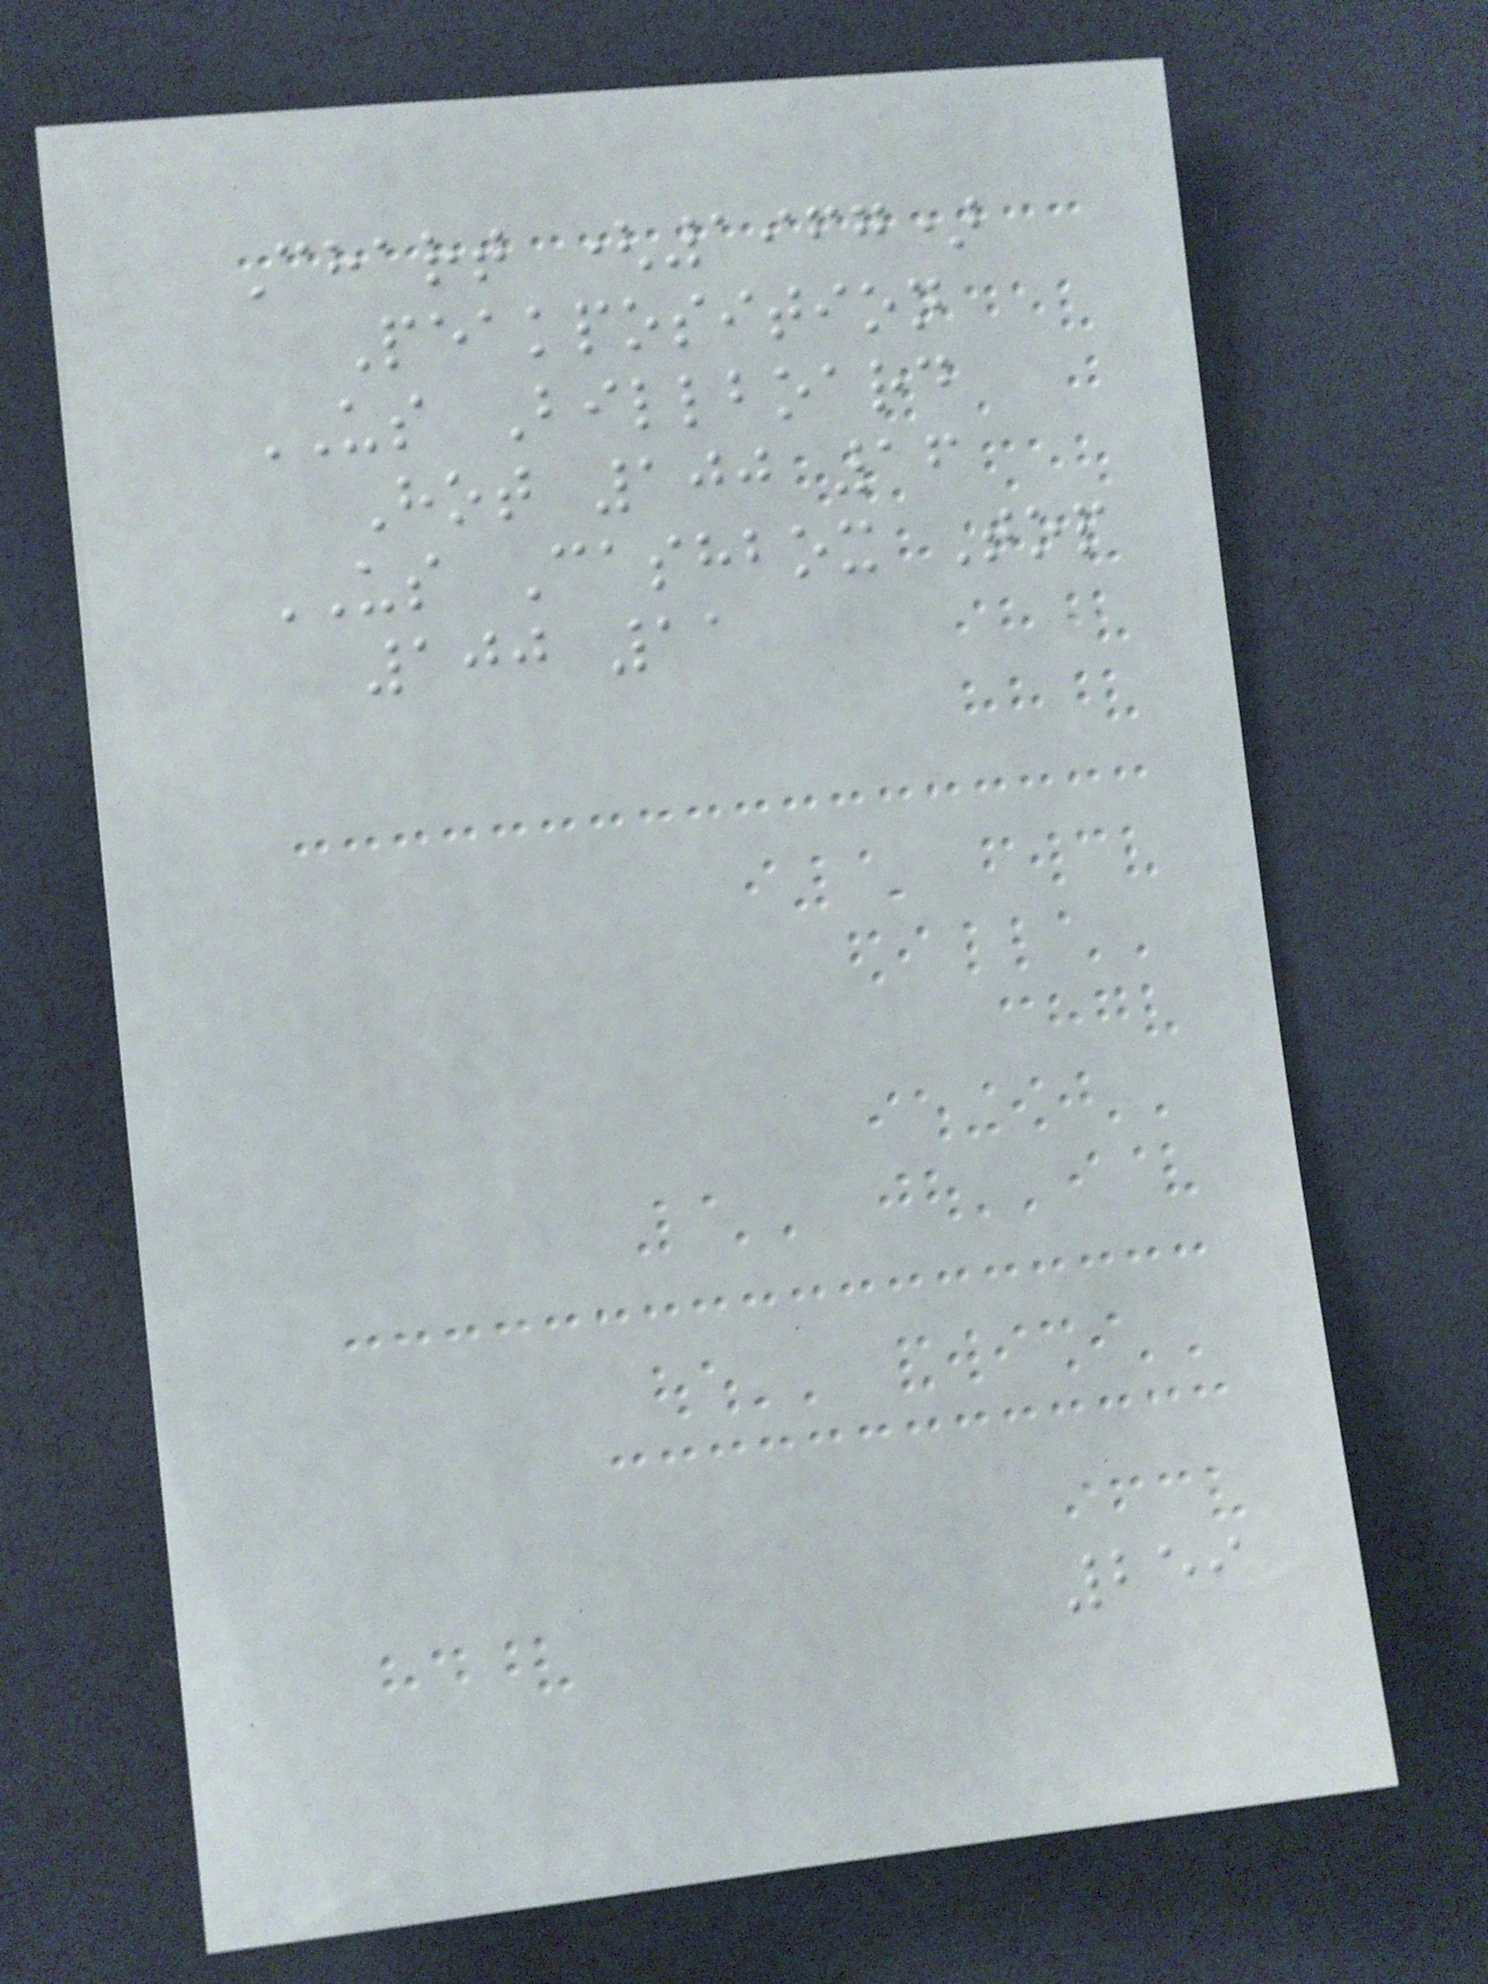Chart (1967)
Peakposition
US Billboard
Hot 100 16
US Cashbox Top
100 11
259
